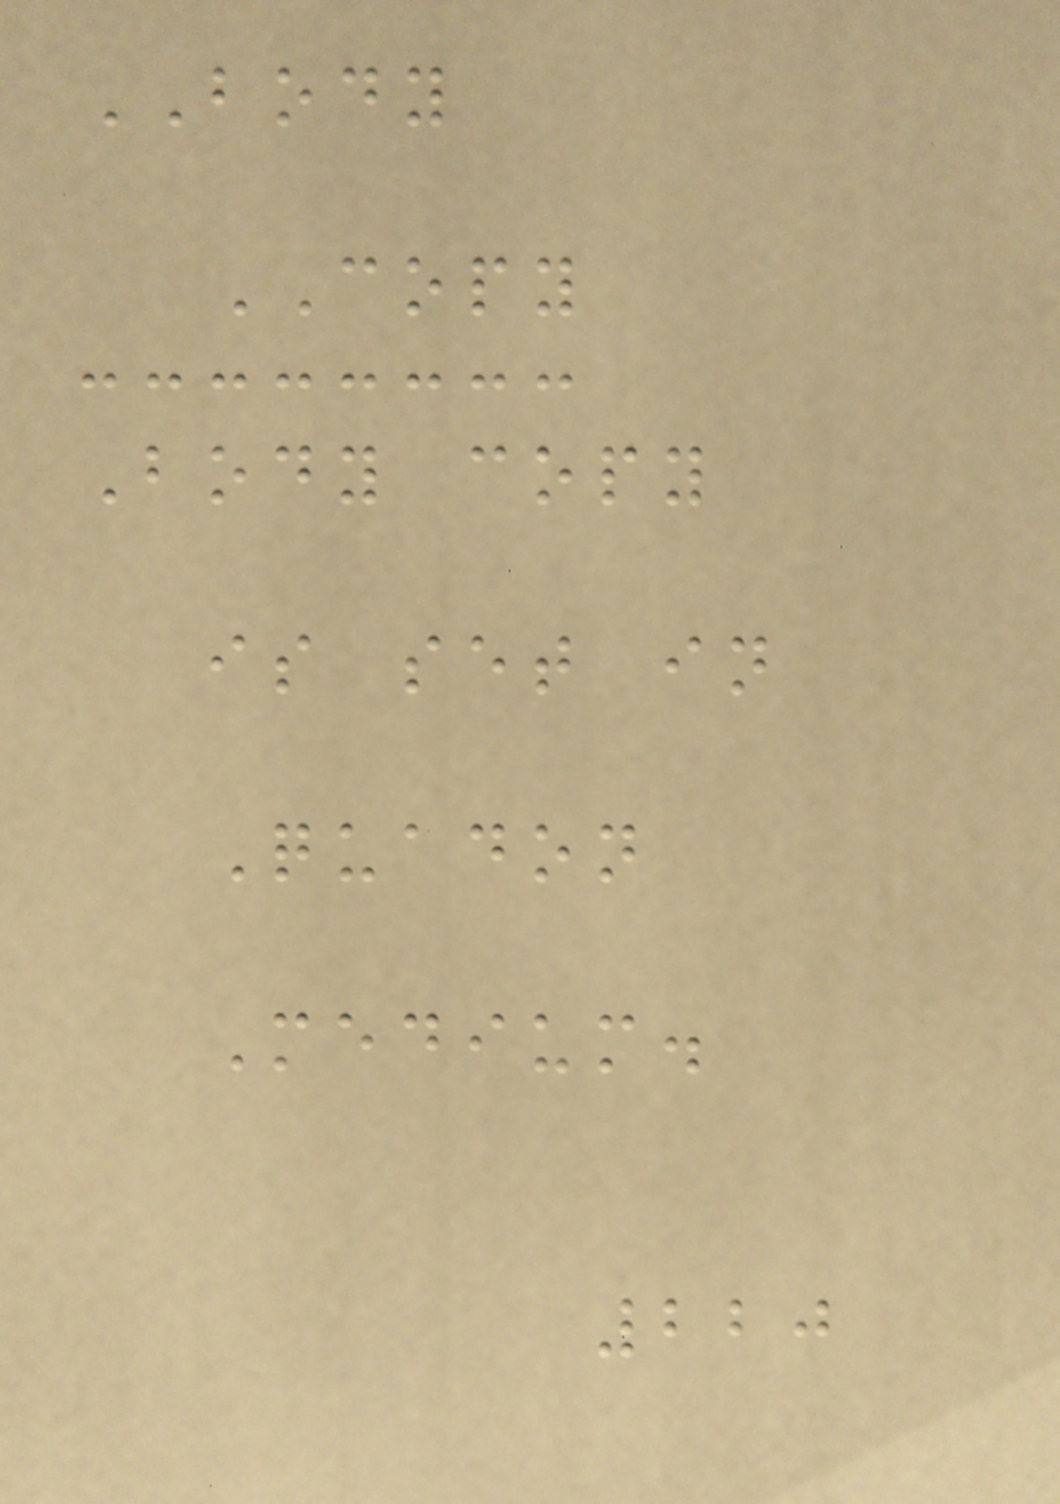BODY
COPY
Body copy
is set in
Quadon
Medium.
220
